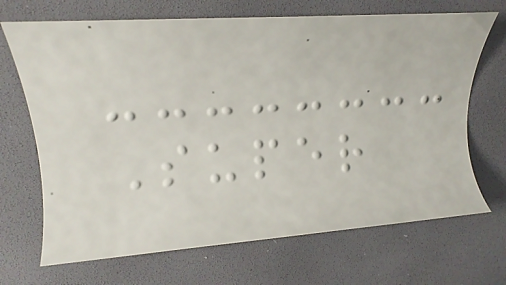Super
